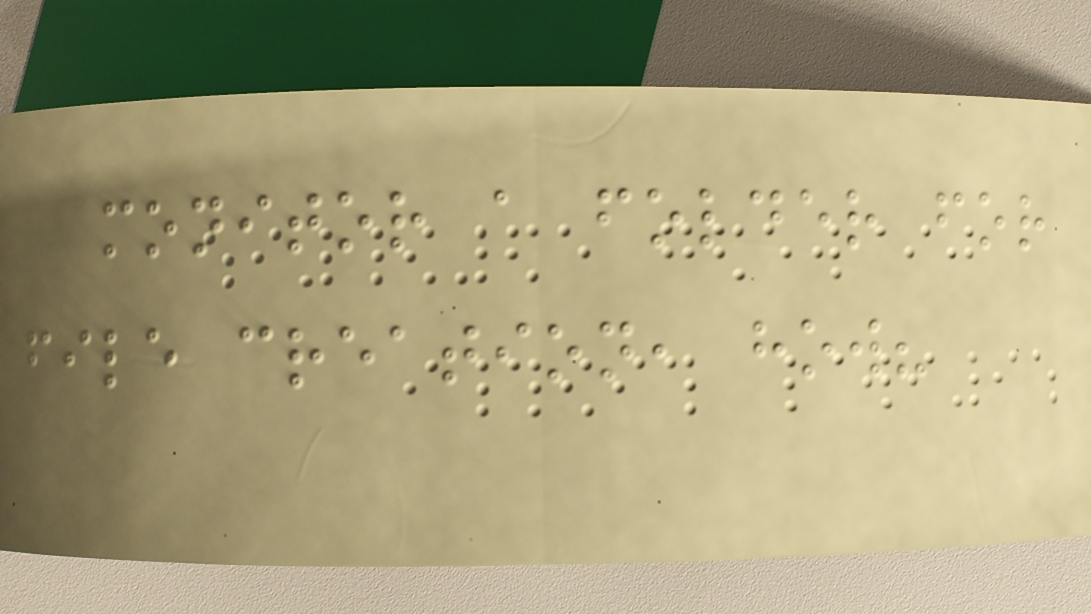monitor a folder for
file creation, how?
